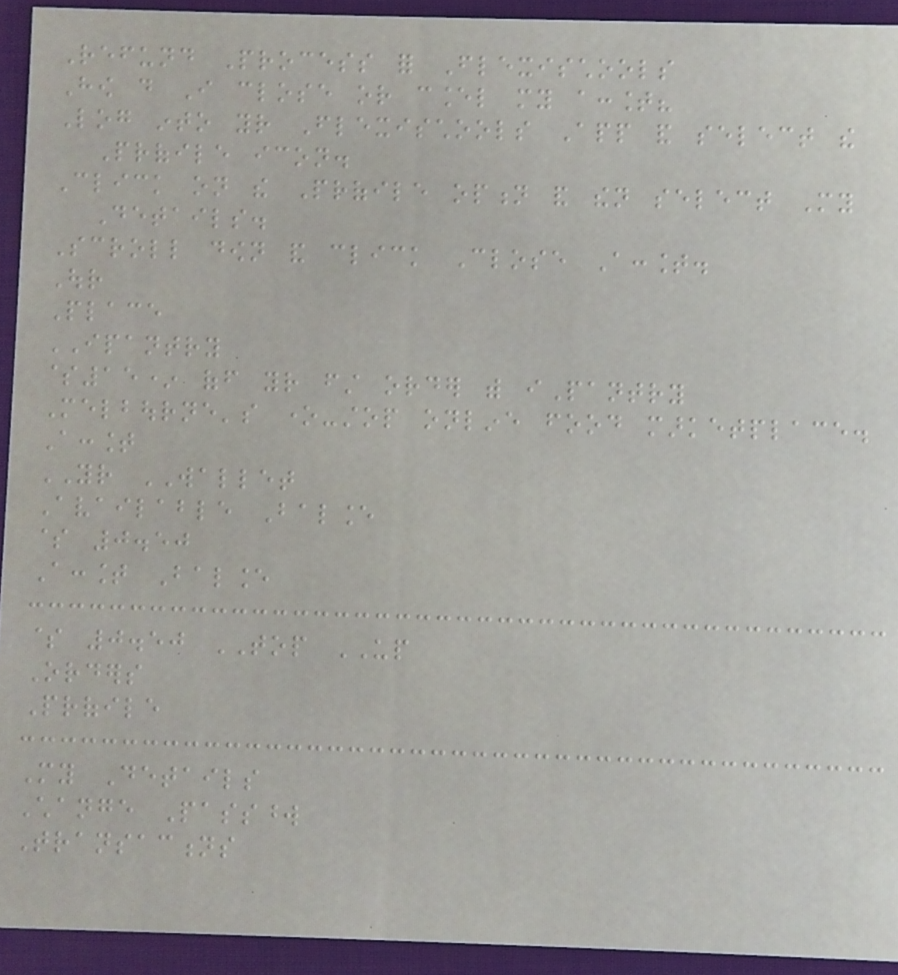Refund Process for Flexischools
How do I close or cancel my account?
Log into your Flexischools App and select the
Profile icon.
Click on the Profile option and then select My
Details.
Scroll down and click Close Account.
Our
Place
IPANTRY
$15* off your first order with iPantry
Melbourne's one-stop online food marketplace.
Account
YOUR WALLET
Available Balance
$ 0.50
Account Balance
$ 0.50 TOP UP
Orders
Profile
My Details
Change Password
Transactions
